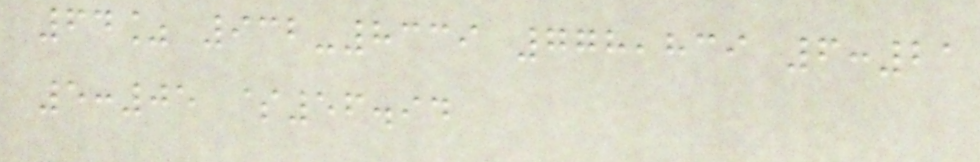64% 932-8339 778,839 6:21
5:05 $56.94
